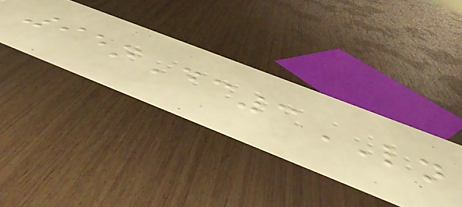95nDc3LN
